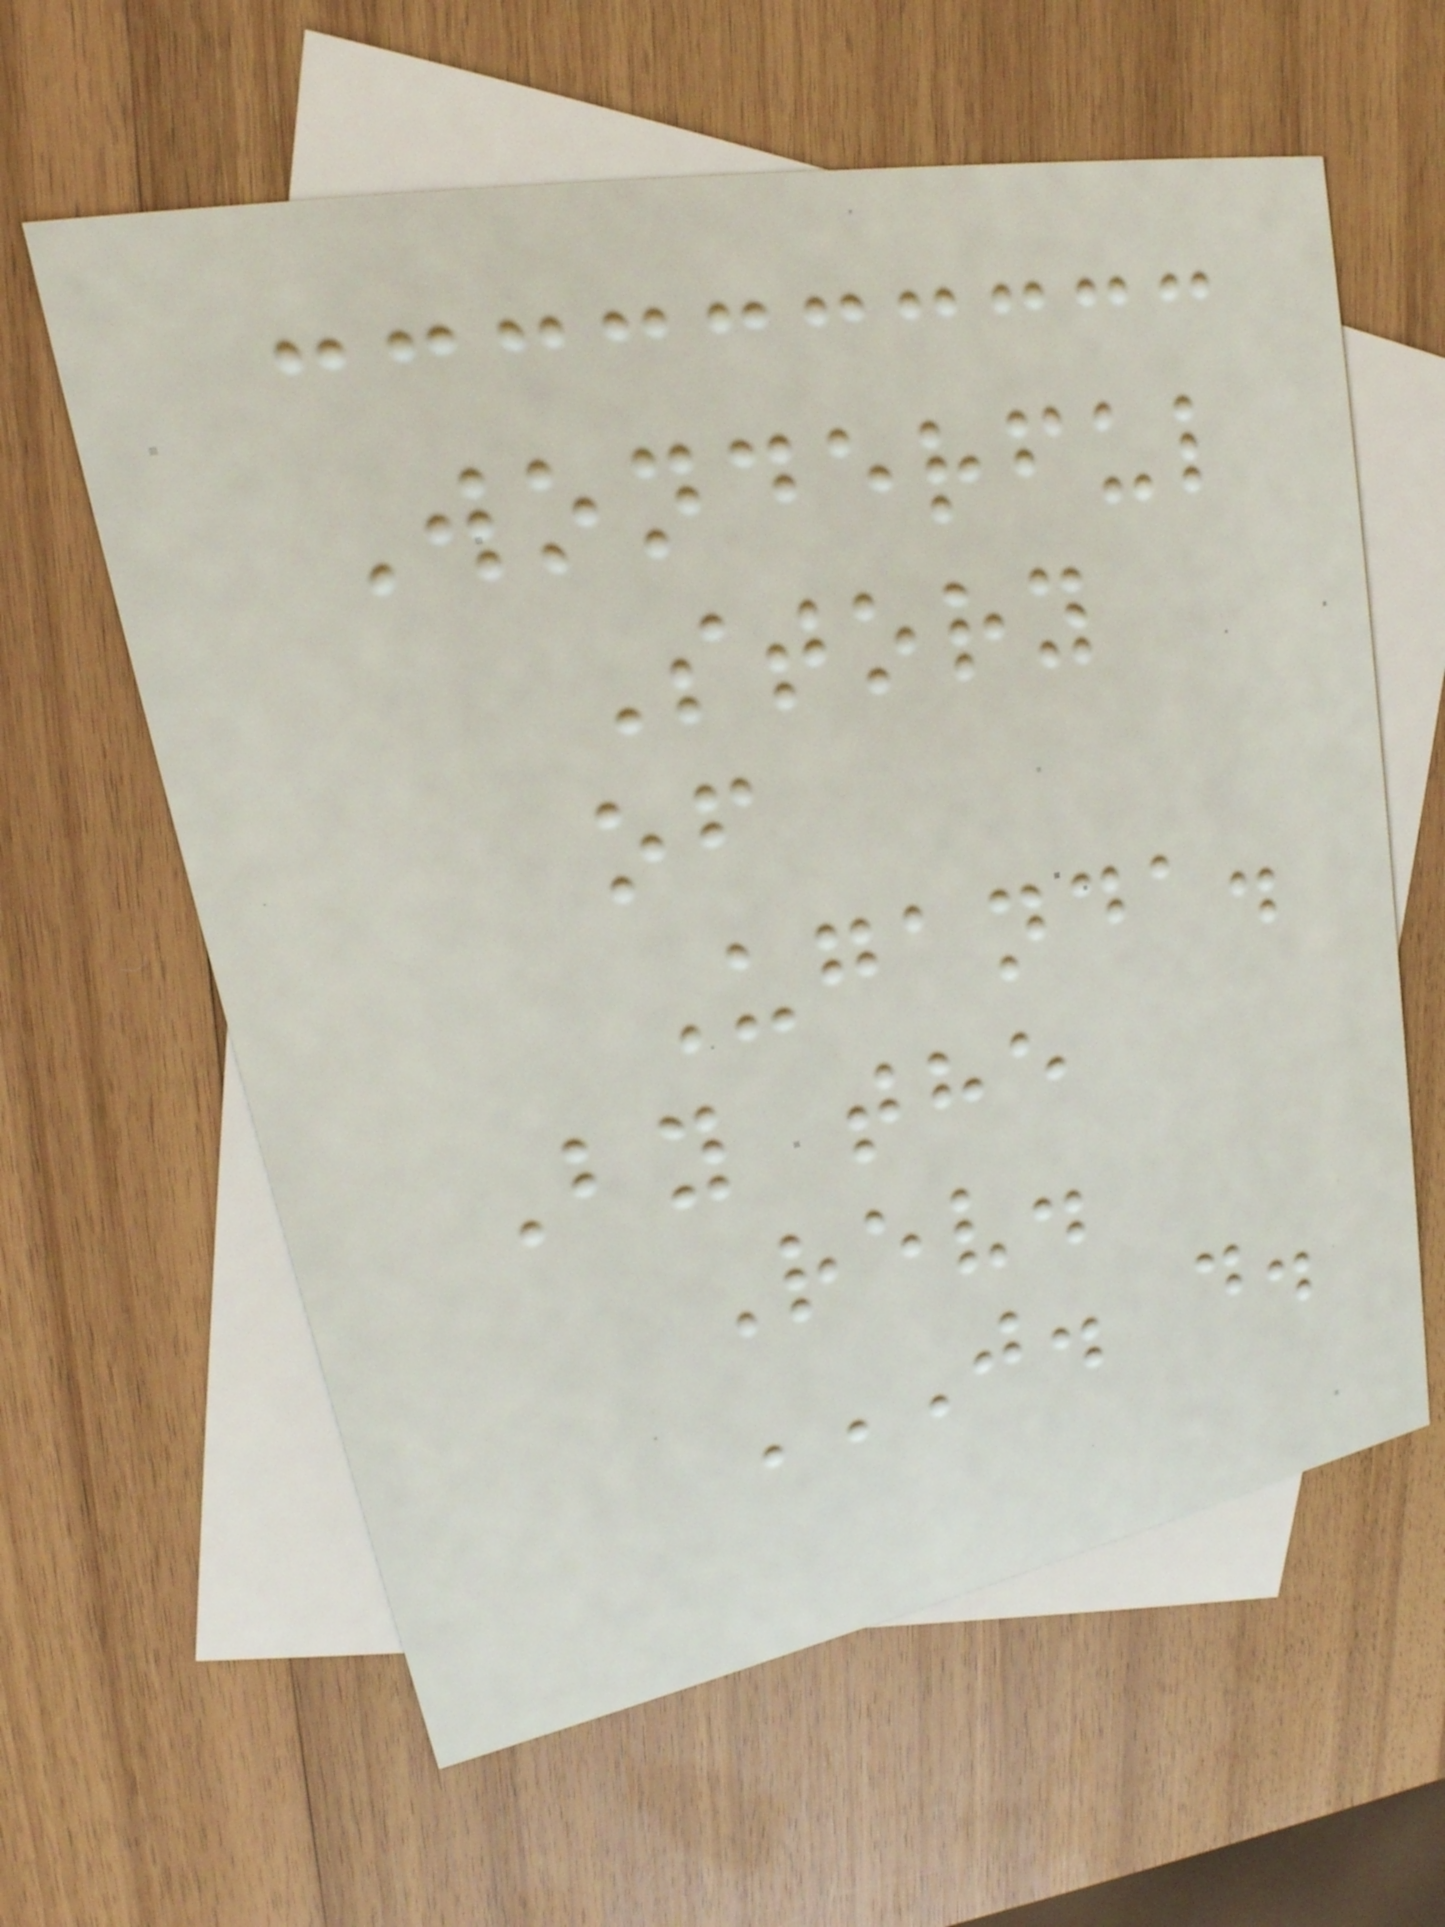Wonderful
Story
of
Uganda.
By the
Rev.
J. D.
